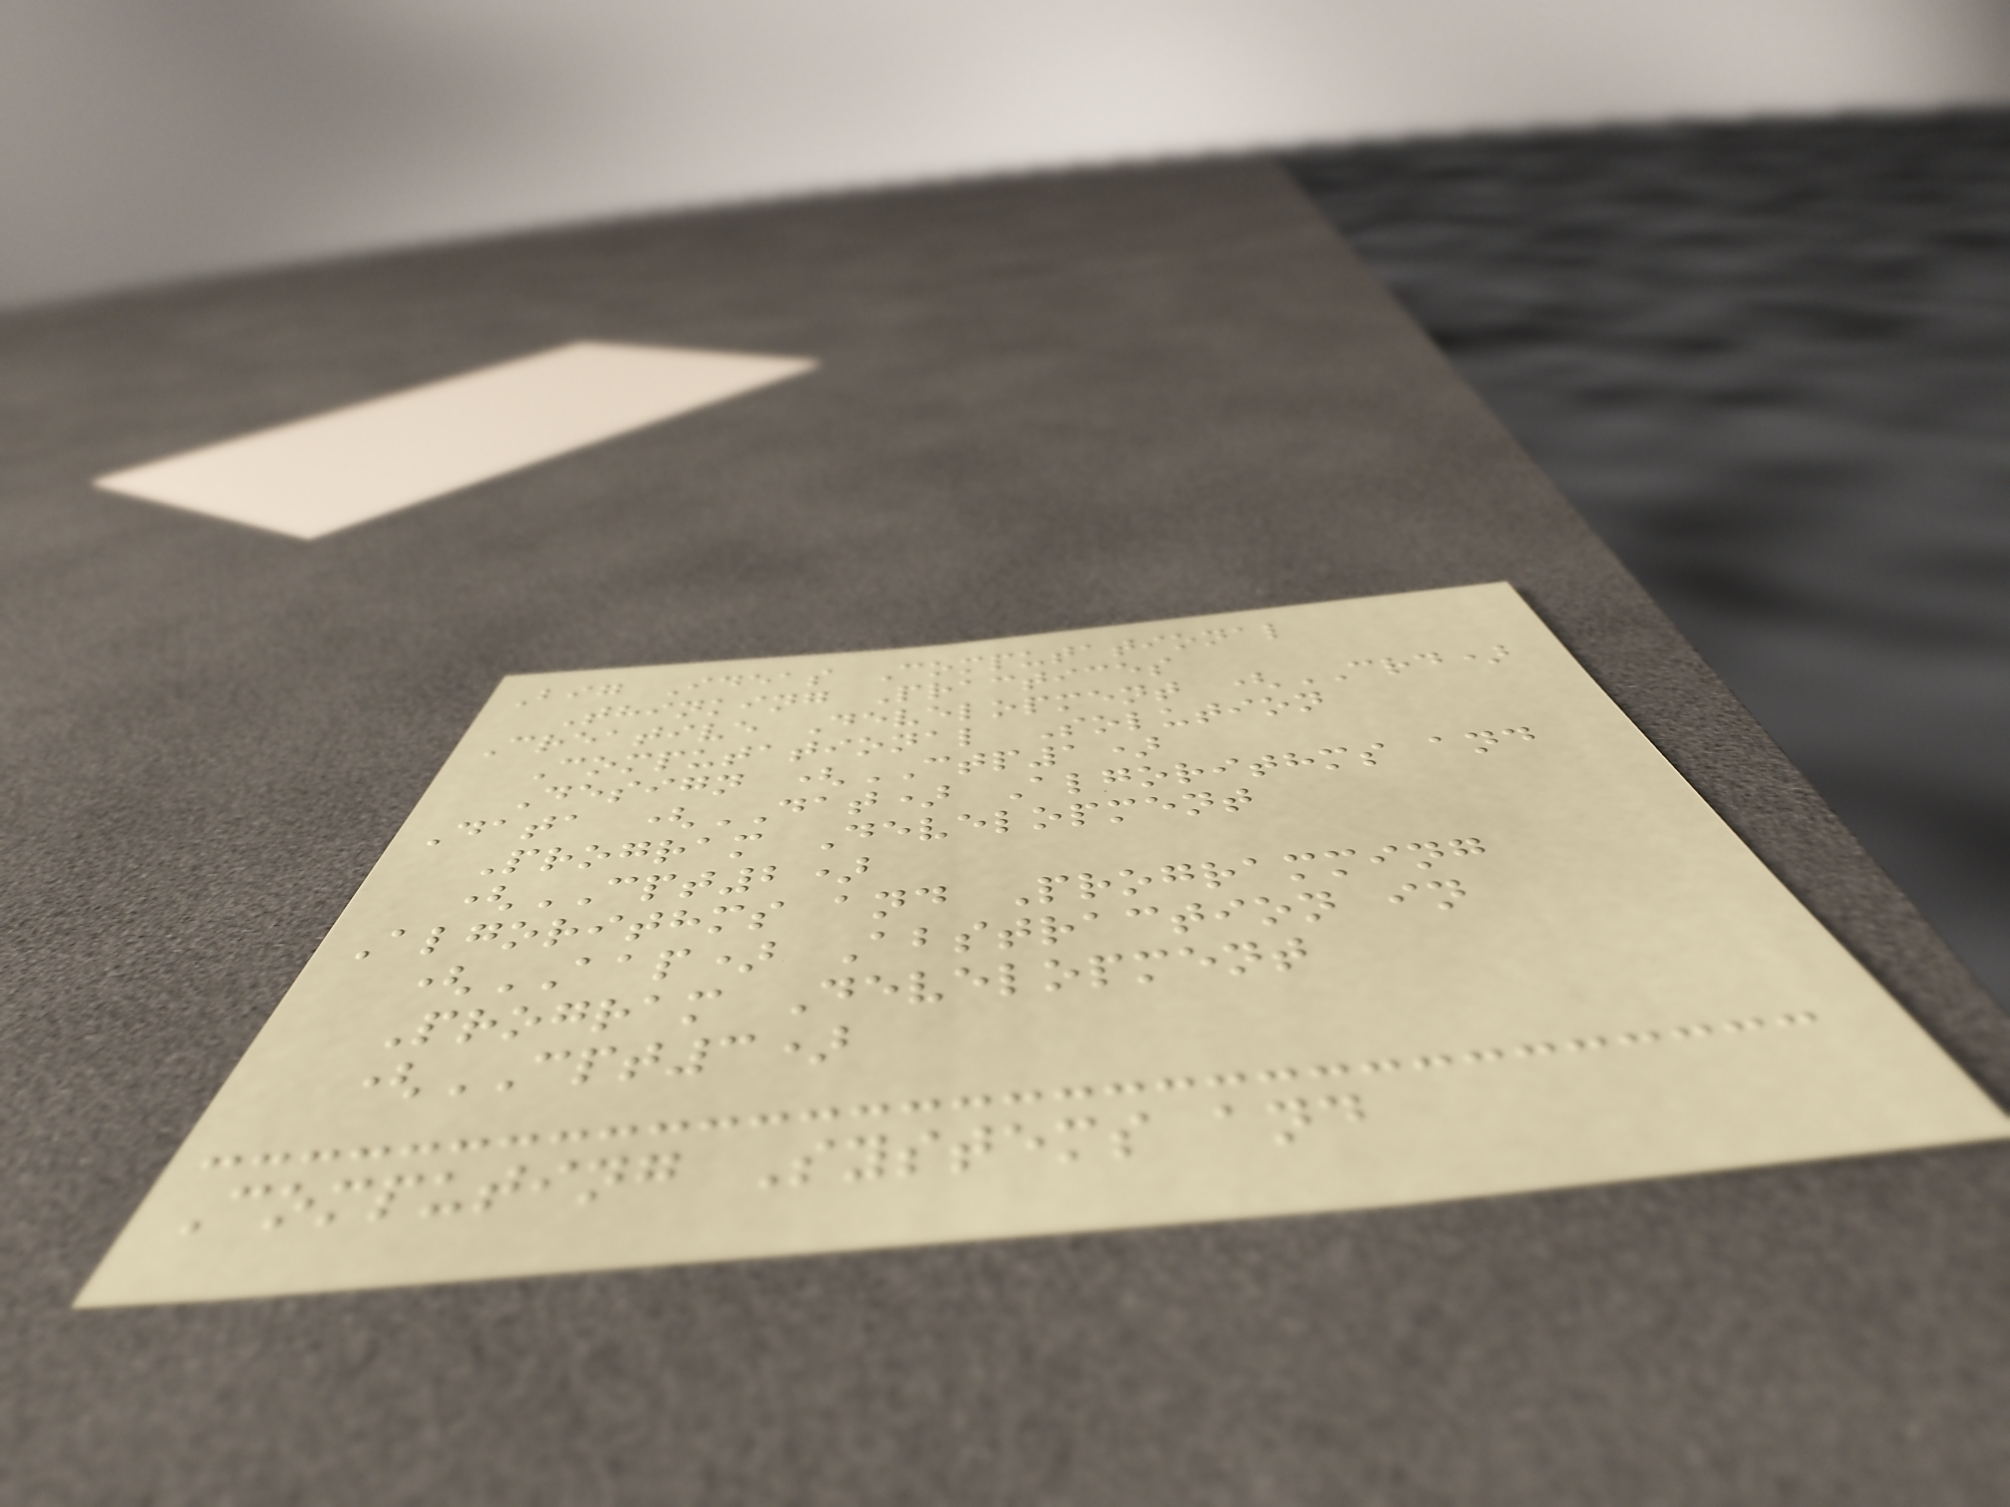Big Ideas Computational
Thinking Practices
Creative Development (CRD)
Computational Solution
Design (CTP1)
Data (DAT) Algorithms and
Program Development
(CPT2)
Algorithms and Programming
(AAP) Abstraction in
Program Development
(CPT3)
Computing Systems and
